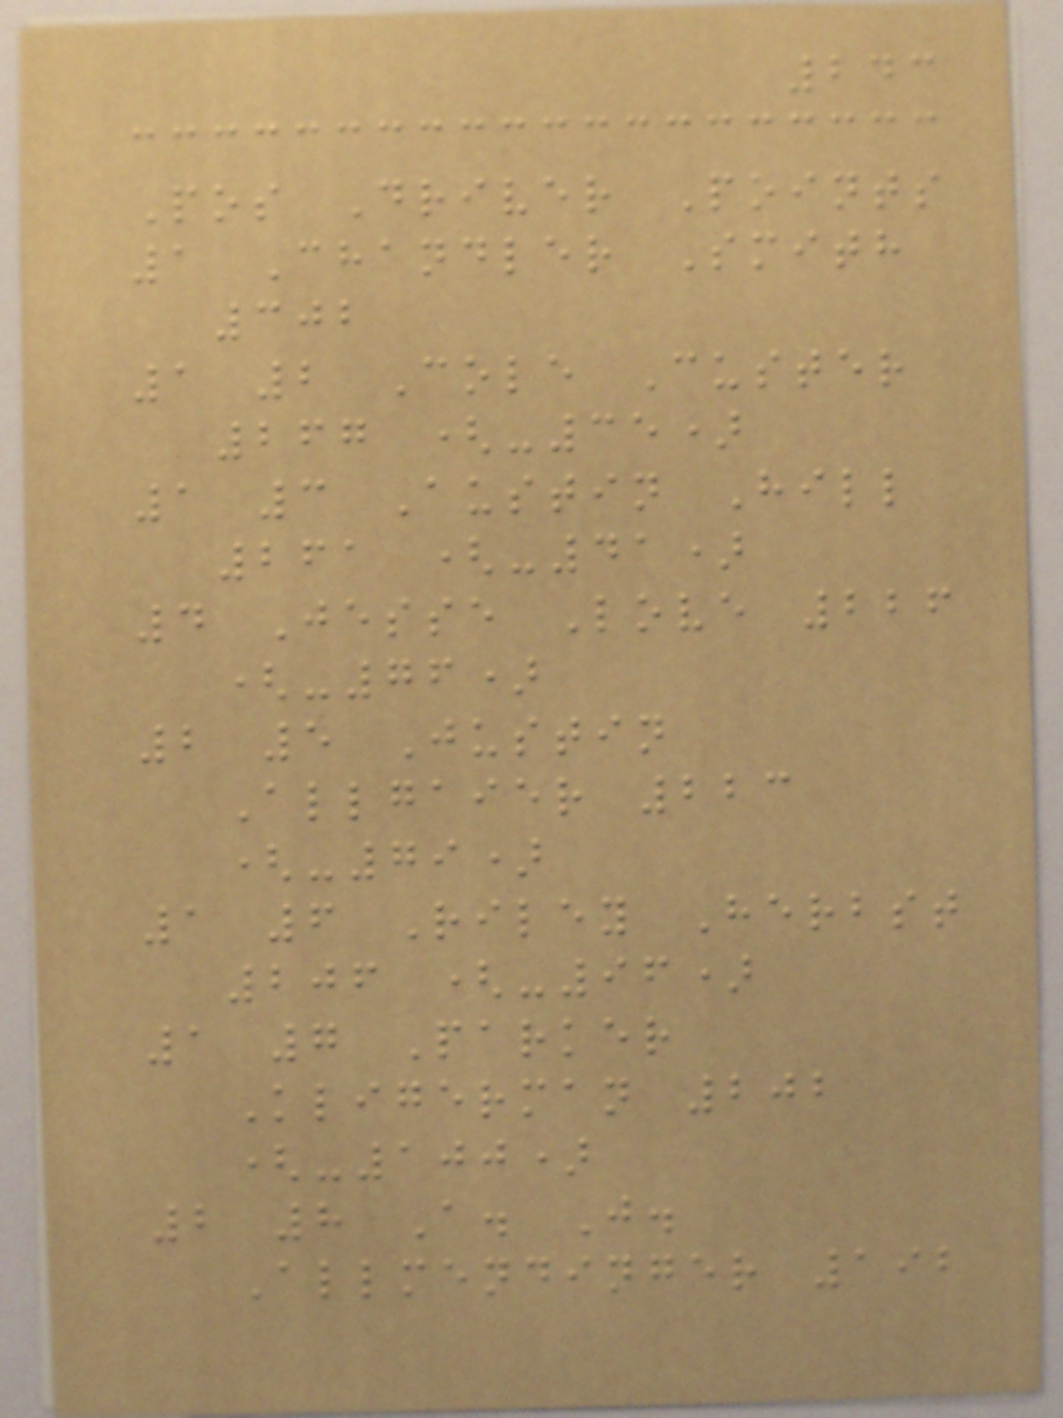243
Pos Driver Points
1 Chandler Smith
302
1 2 Cole Custer
267 (-35)
1 3 Austin Hill
261 (-41)
4 Jesse Love 226
(-76)
2 5 Justin
Allgaier 223
(-79)
1 6 Riley Herbst
206 (-96)
1 7 Parker
Kligerman 202
(-100)
2 8 A. J.
Allmendinger 192
